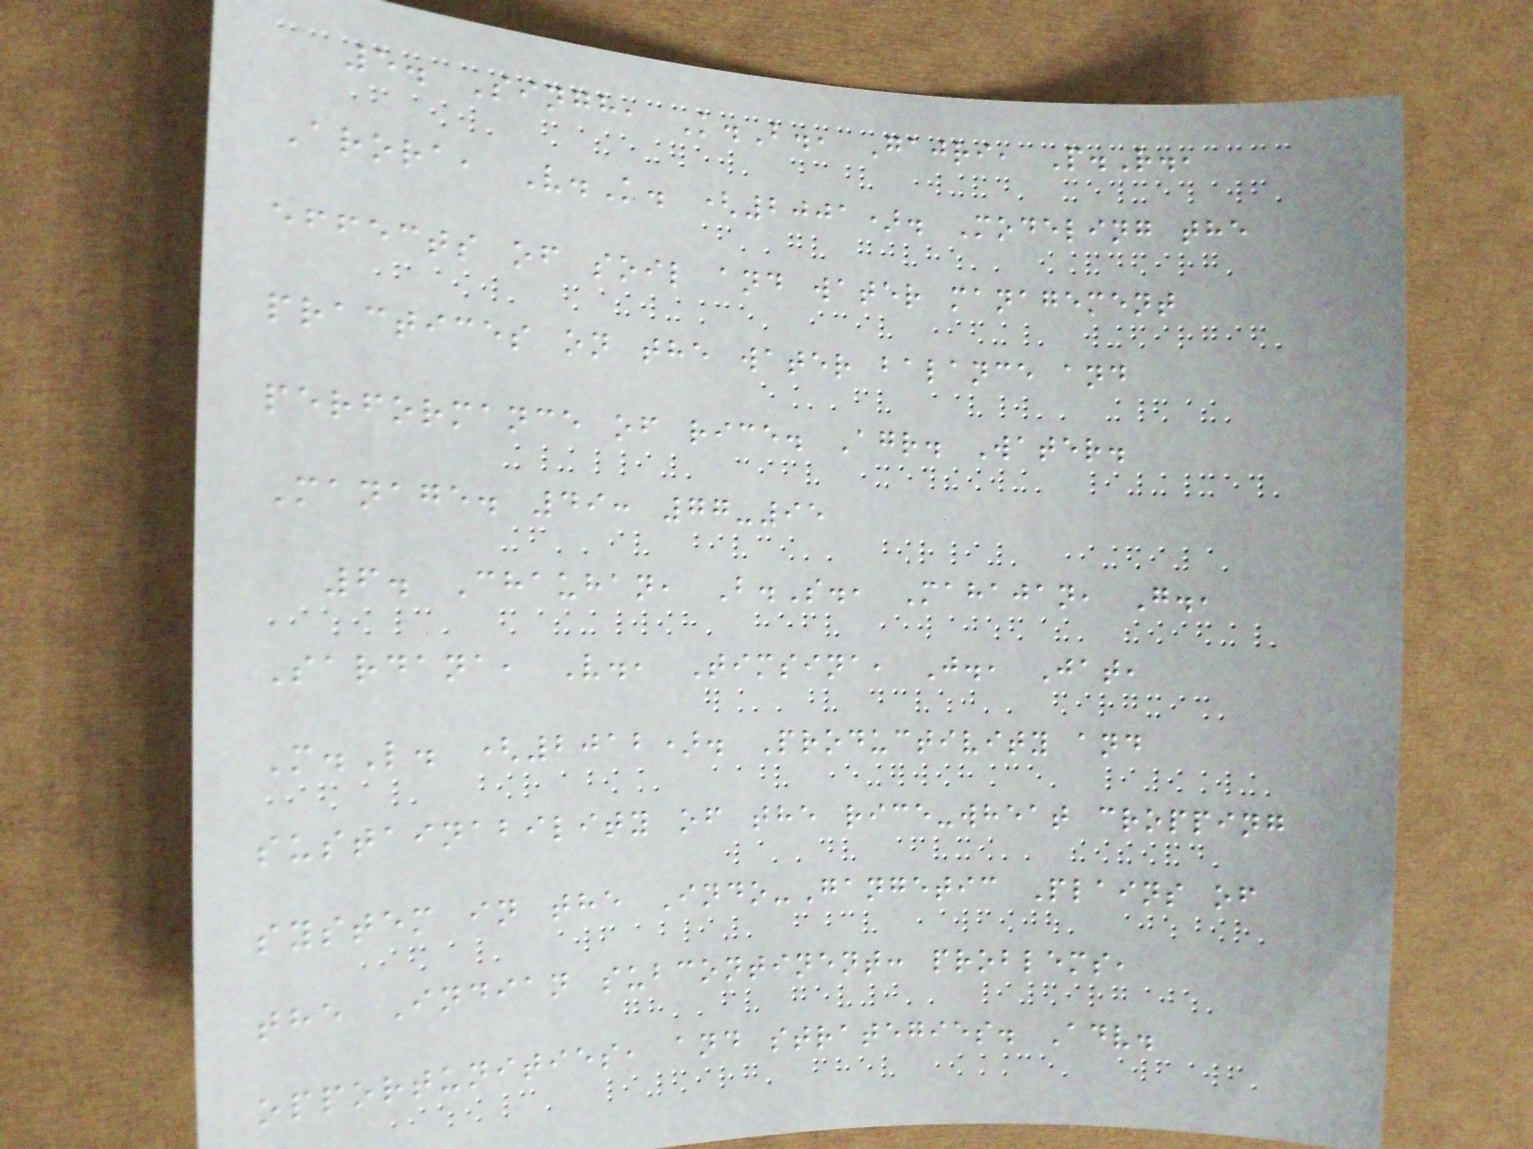5. Singh, K.B., Gajri, P.R.,
Arora, V.K. (2001). Modeling the
effects of soil and water management
practices on the water balance and
performance of rice. Agr. Water.
Manage. 49: 77-95
6. Chauhan, B.S., Mahajan, G.,
Sardana, V., Timsina, J., Jat,
M.L. (2012). Productivity and
sustainability of the rice-wheat cropping
system in the Indo-Gangetic Plains of
the Indian subcontinent: problems,
opportunities, and strategies. Adv.
